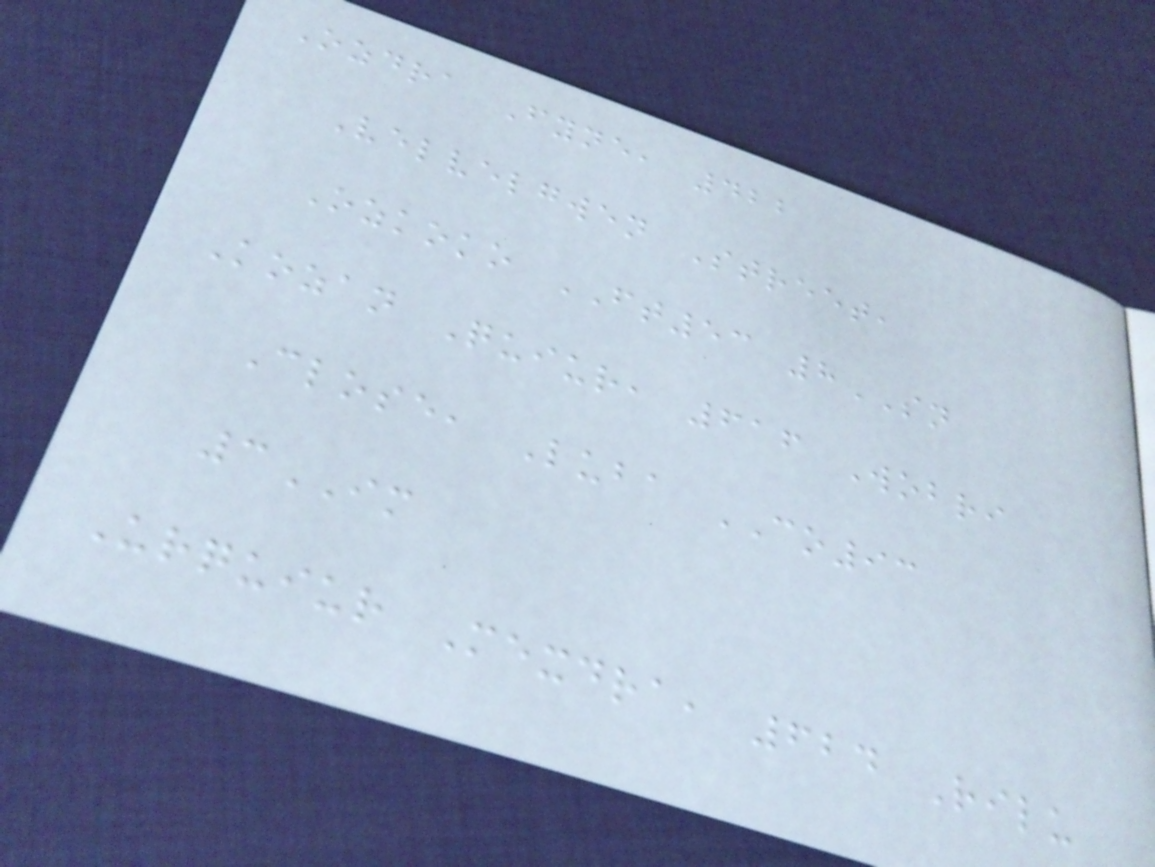Ozdra Fyne, 422
Velvelgwen Street,
Ozkoko FT53 8SN
Kozan Quiur, 616 Wobri
Close, Luba CO93
3IM
Urquiur Mexdra, 624 Rilu
